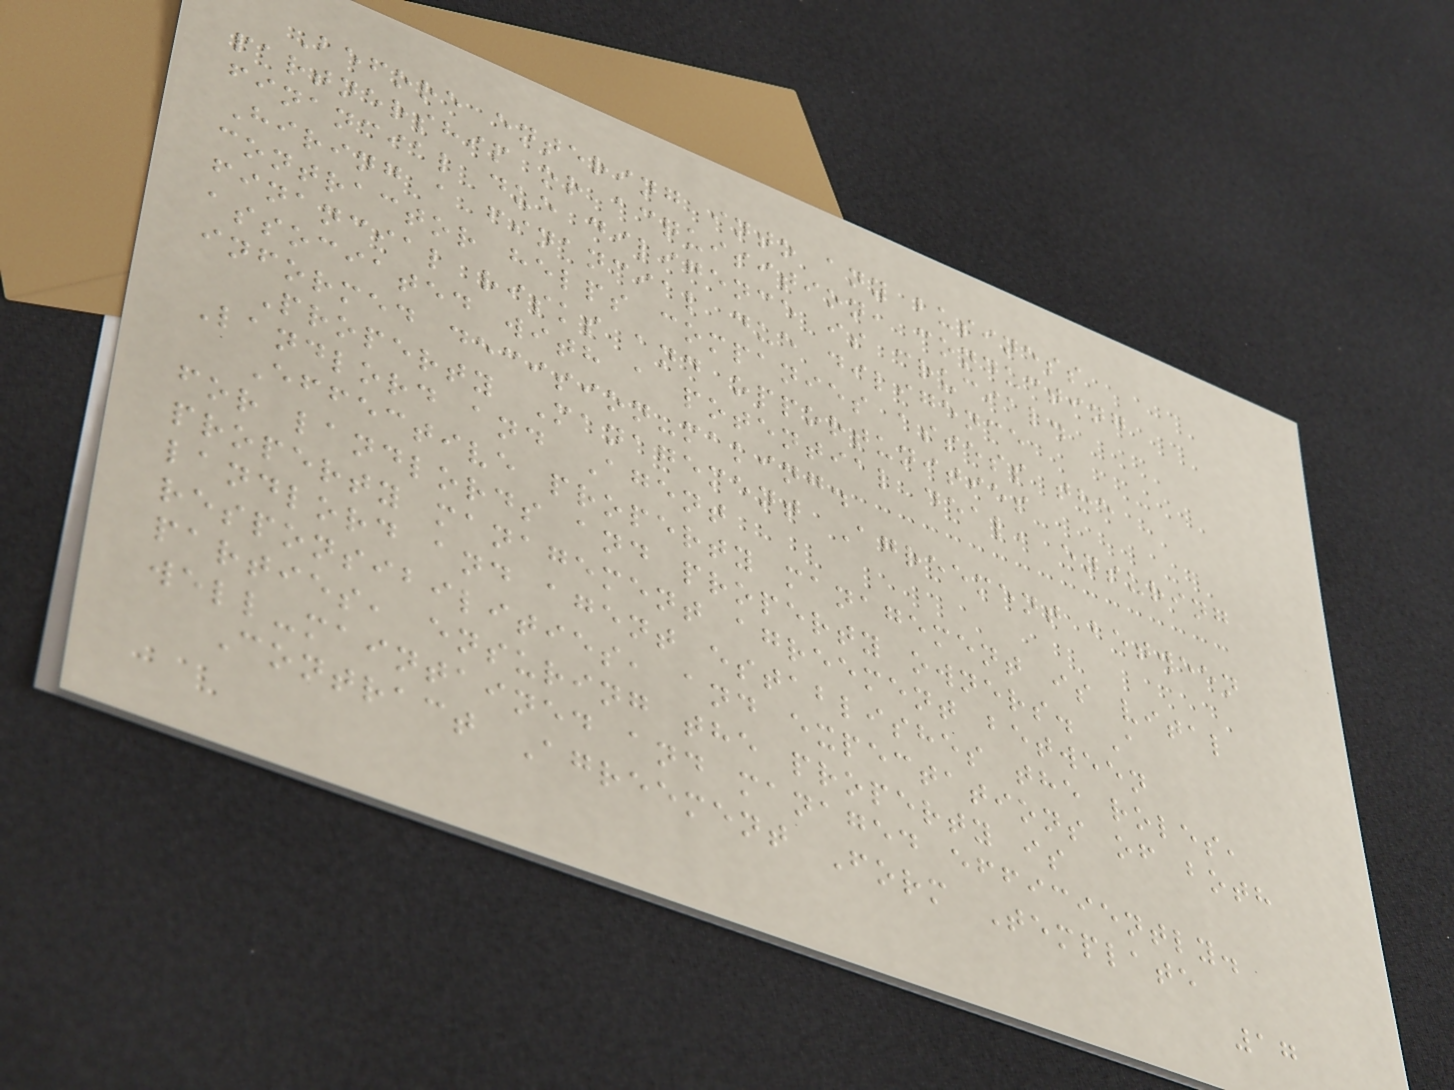Before entering into any business
partnership or acquisition, conducting
financial due diligence is crucial.
Hiring a financial due diligence
contractor helps companies assess the
financial risks and opportunities
associated with a potential deal, ensuring
informed decision-making.
Property Management Agreement between
Landlord and Agent
Effective property management is vital
for landlords and property owners. A
property management agreement between
landlord and agent establishes the roles,
responsibilities, and expectations of both
parties, ensuring the property is
well-maintained and managed efficiently.
Contract Agreement Form Template
17
